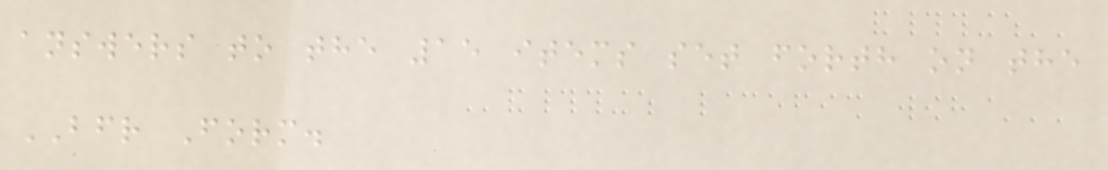answers to the 15 items set forth on the
BFR Form.
